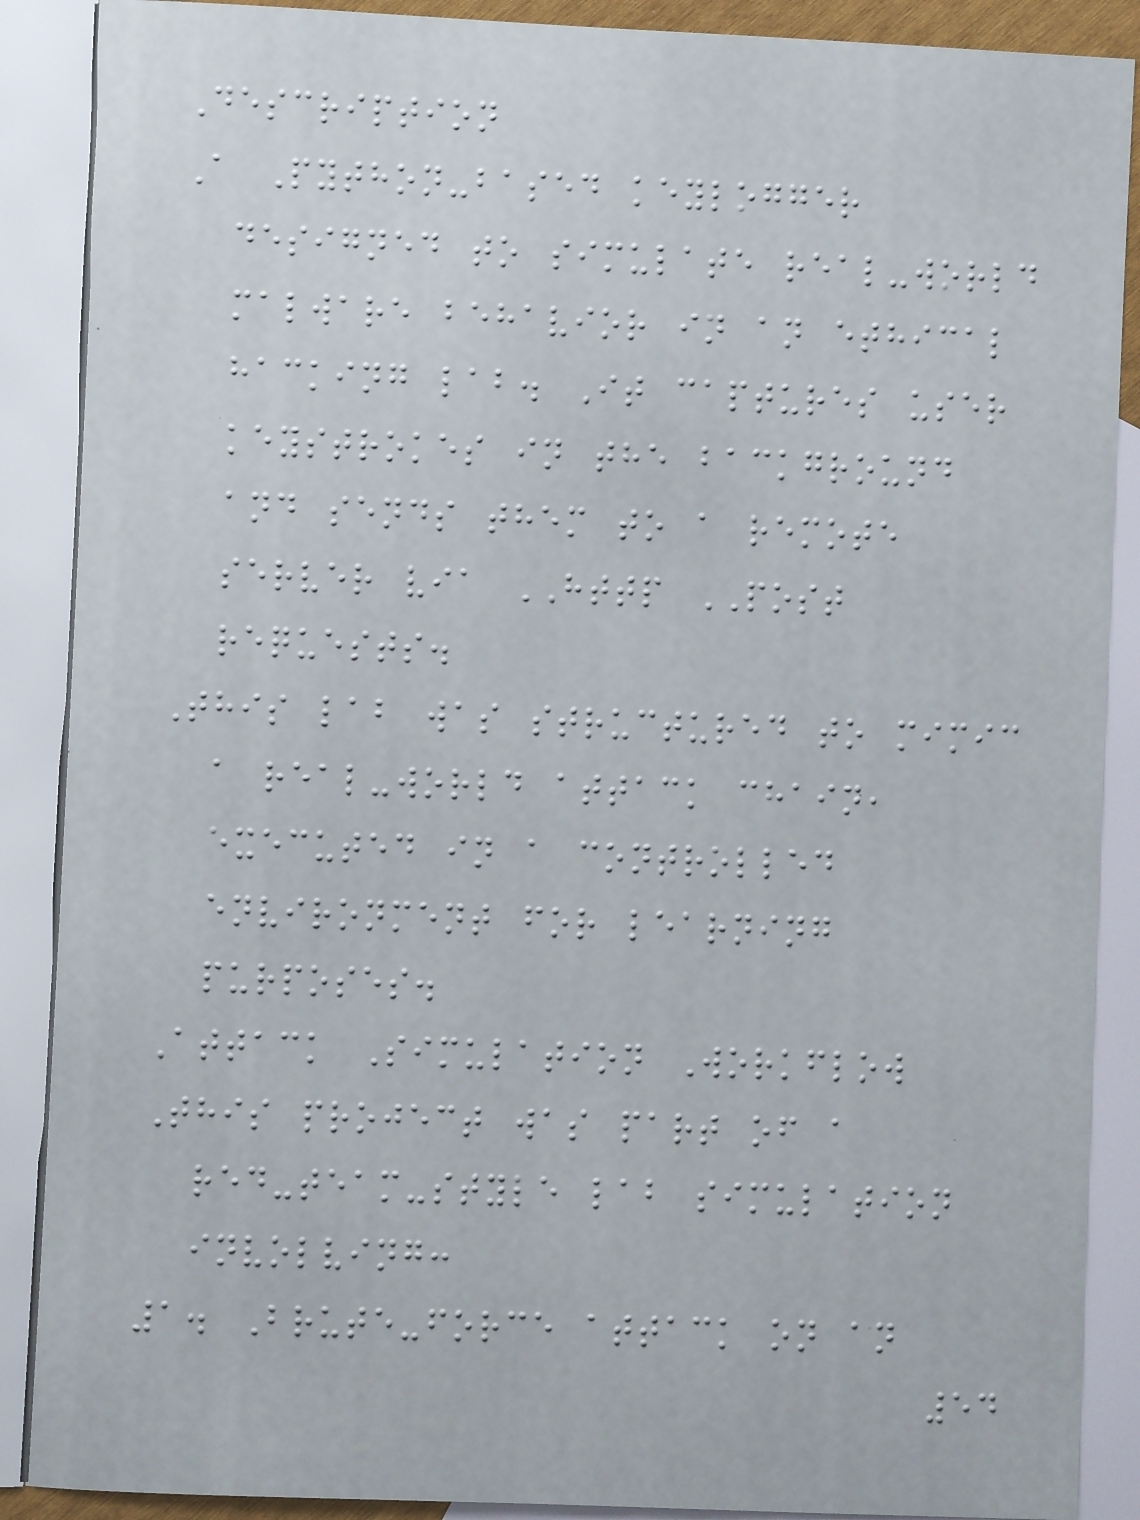Description
A Python-based keylogger
designed to simulate real-world
malware behavior in an ethical
hacking lab. It captures user
keystrokes in the background
and sends them to a remote
server via HTTP POST
requests.
This lab was structured to mimic
a real-world attack chain,
executed in a controlled
environment for learning
purposes.
Attack Simulation Workflow
This project was part of a
red-team-style lab simulation
involving:
1. Brute-force attack on an
54
